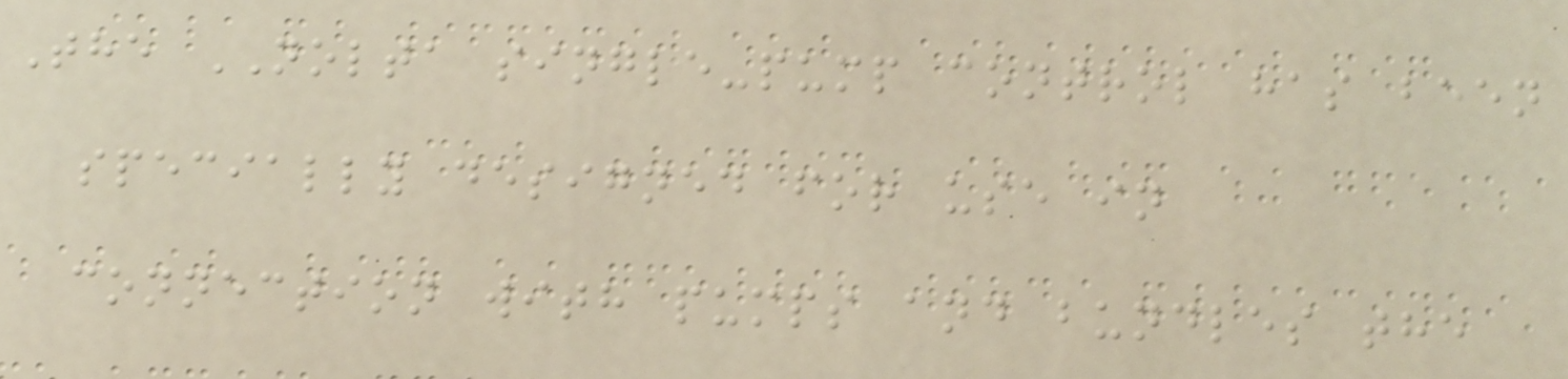The NOLTA single-pump control has been
specially designed for use in
connection with pumps and bundles the
